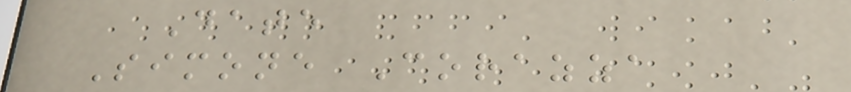Date
Simone Corazza
